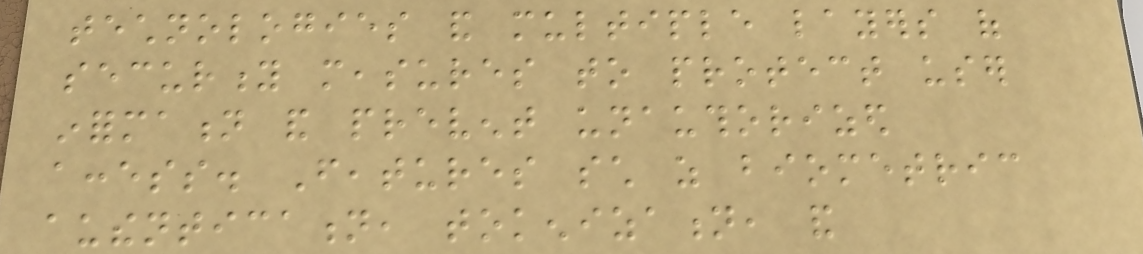technologies and multiple layers of
security measures to protect user
information and prevent unauthorized
access. Features such as biometric
authentication, tokenization, and
